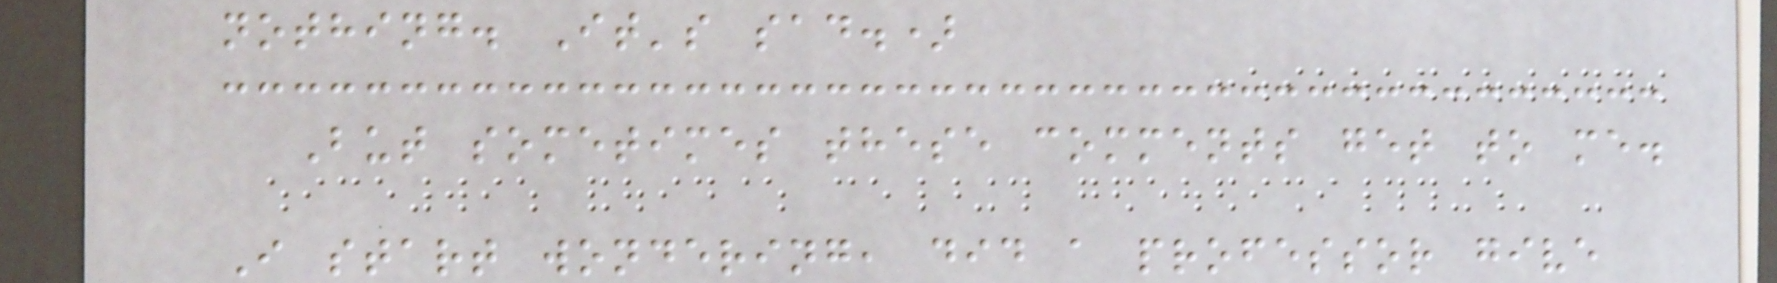nothing. It's sad.)
But sometimes these comments get to me.
I start wondering, did a professor give
